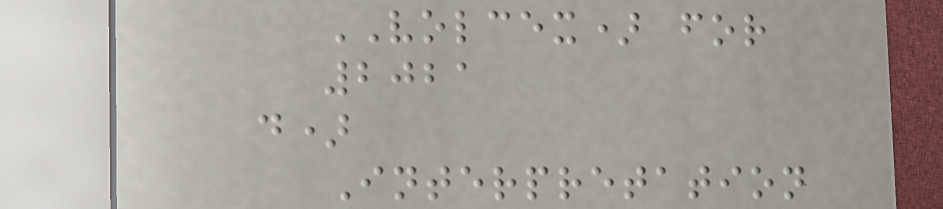VOLCEX) for
2021
d)
Interpretation
